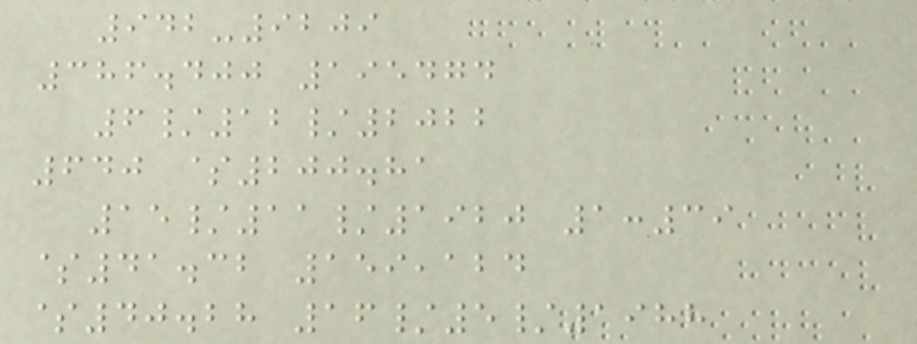942-9209
386.400 195474
6/12/2022
640 $200.81
15/11/1920 1:39
$41.32 159,124
$40.28 16/5/1988
